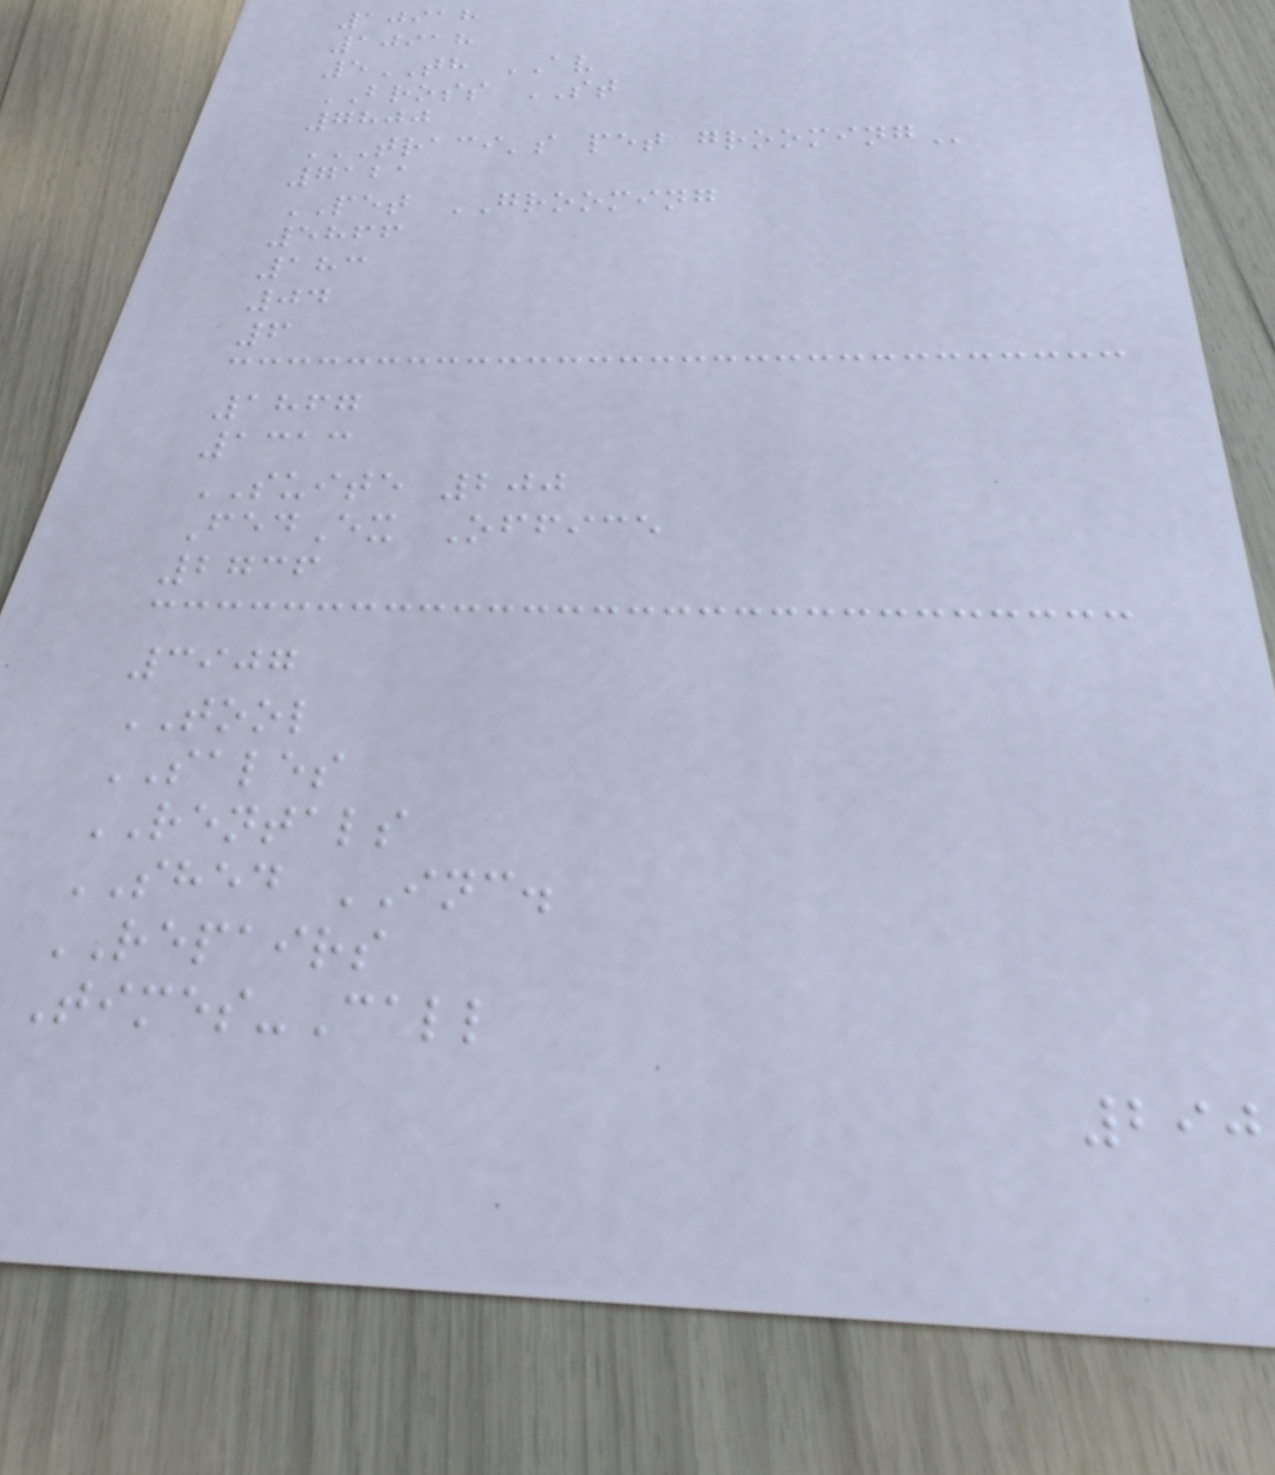10918
10918
5TH AV
BROSS ST
7800
TRACI'S PET GROOMING
7121
PET GROOMING
5866
183
04
6
1867
1313
SUITE 200
FedEx Office
2736
3907
TOOL
SALES
RENTALS
SHED INC.
REPAIRS
Times-Call
290
